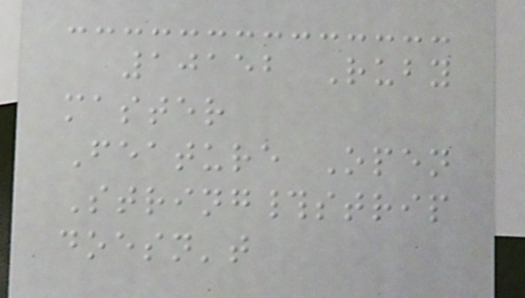10152 Ruby
master
Feature Open
String#strip
doesn't
